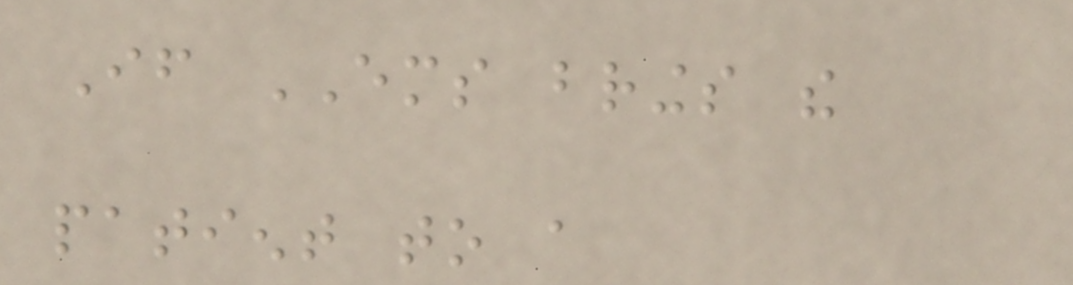If EMS brings the
patient to a
